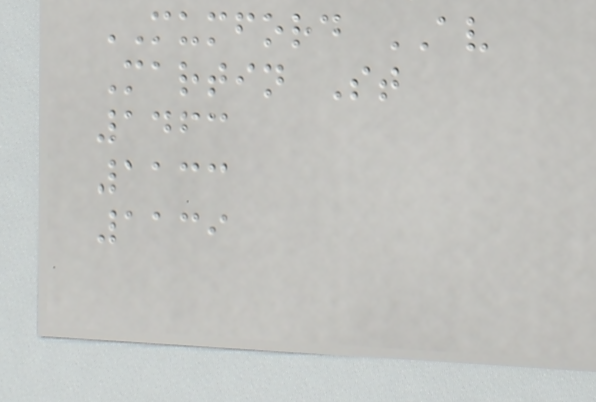MUMFORD AV
Martin St
1463
1133
1139
